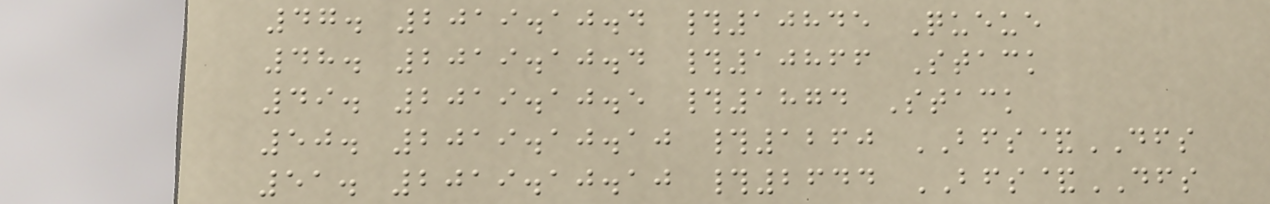47. 2019.10.4 #10845 Queue
48. 2019.10.4 #10866 Stack
49. 2019.10.5 #1874 Stack
50. 2019.10.10 #1260 BFS&DFS
51. 2019.10.10 #2644 BFS&DFS
